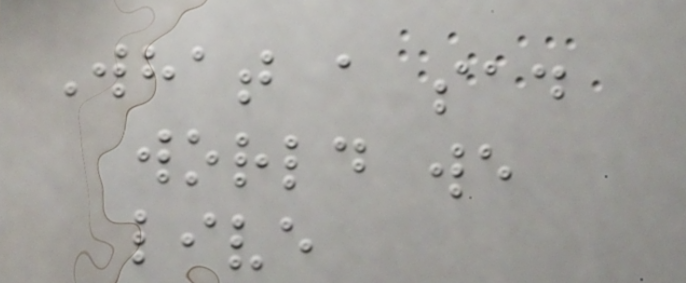What a sad
world we
live
